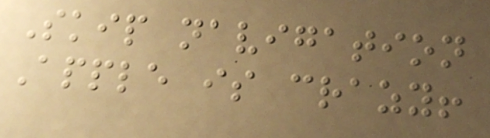Skip navigation
Apple is crazy!
